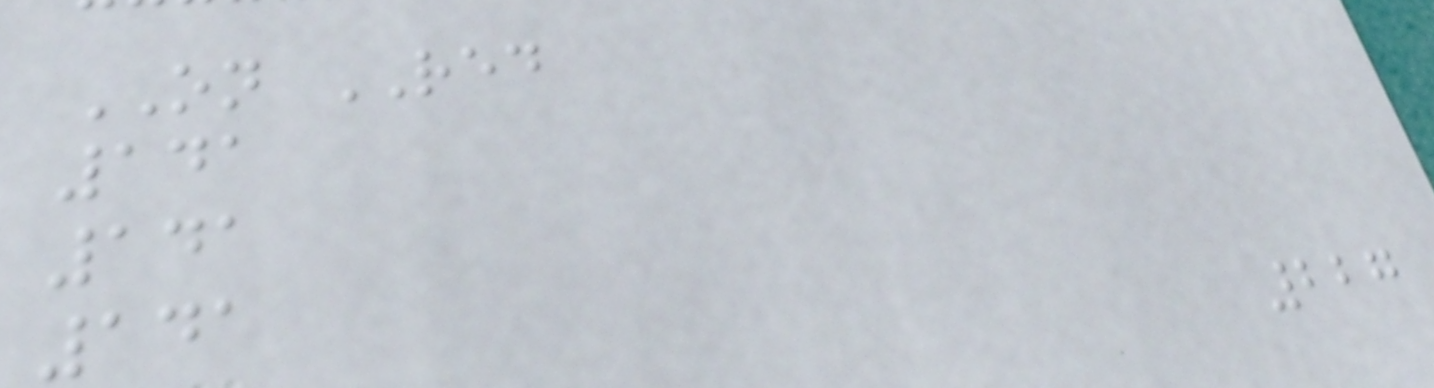ON RED
141
141
141
227
